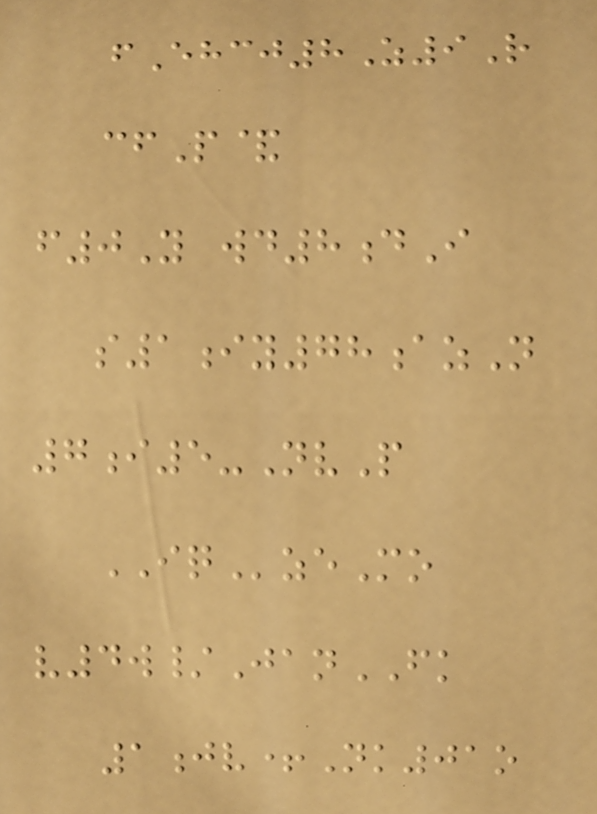fEhcj8Z9R
cfP&
f0Y wd8dI
s1iy78azN
7i5-NvP
IQzeMo
v4w/JanFK
1jv+Nk01o
